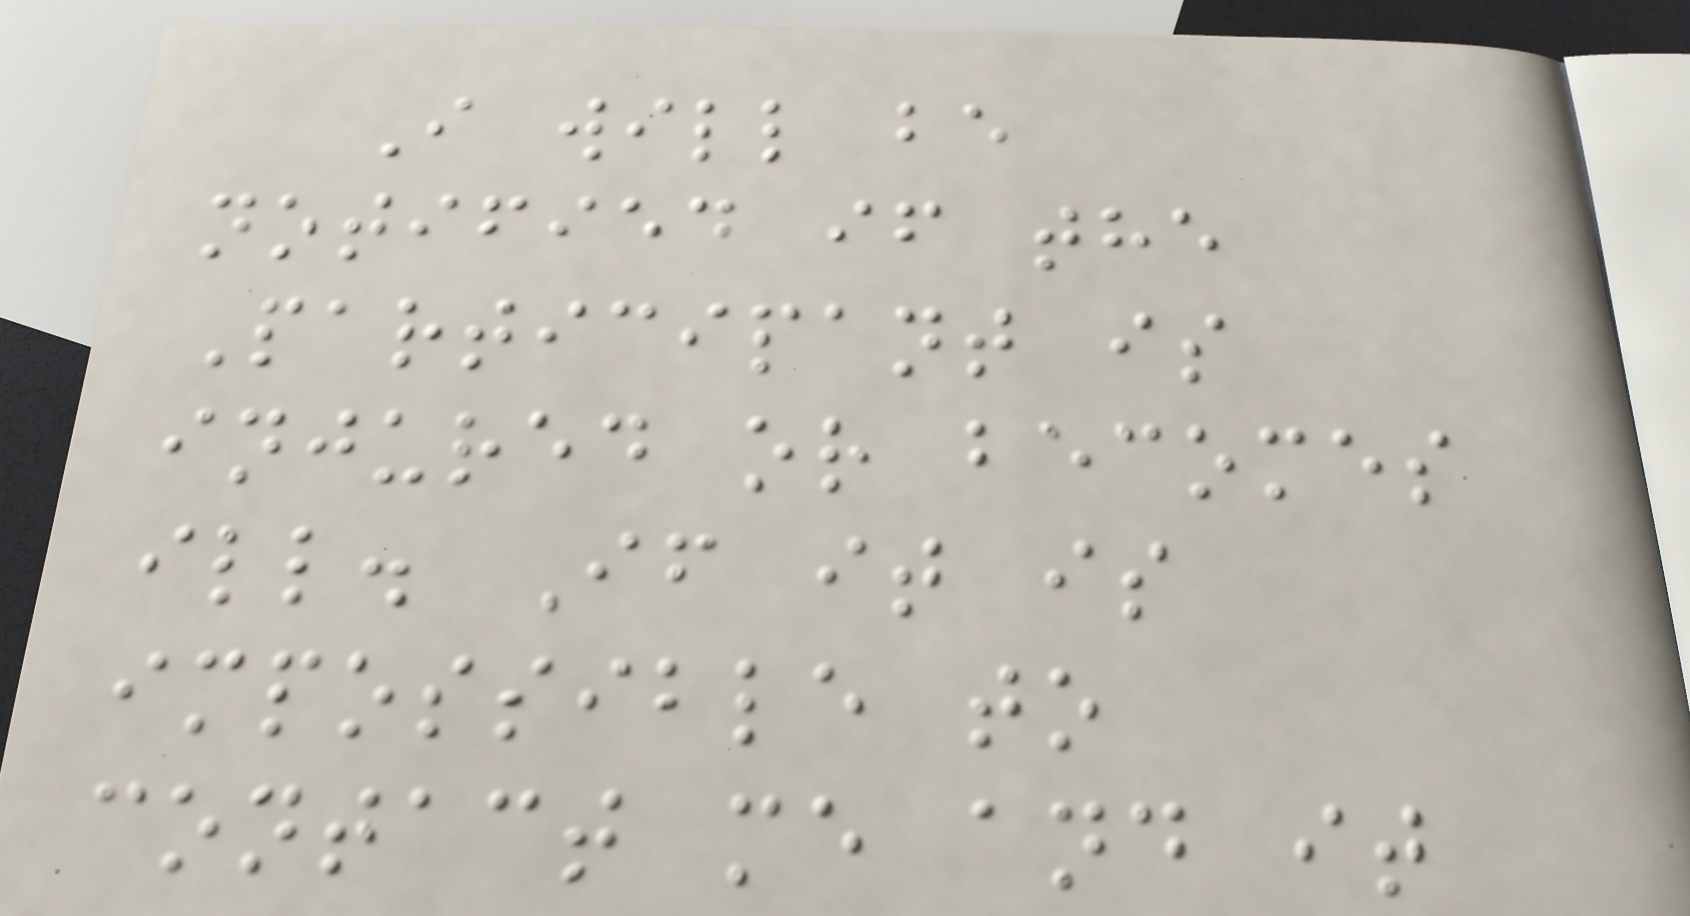I will be
notified if the
Participant is
injured or becomes
ill. If it is
impossible to
contact me and it
